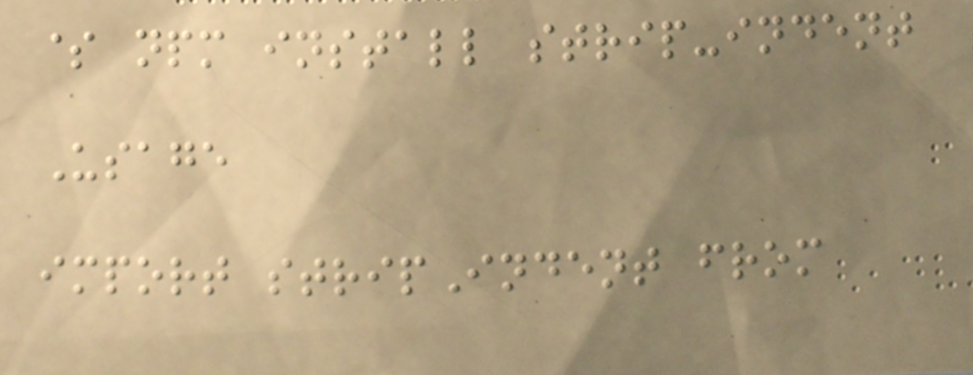$ npm install strip-indent
Usage
import stripIndent from
